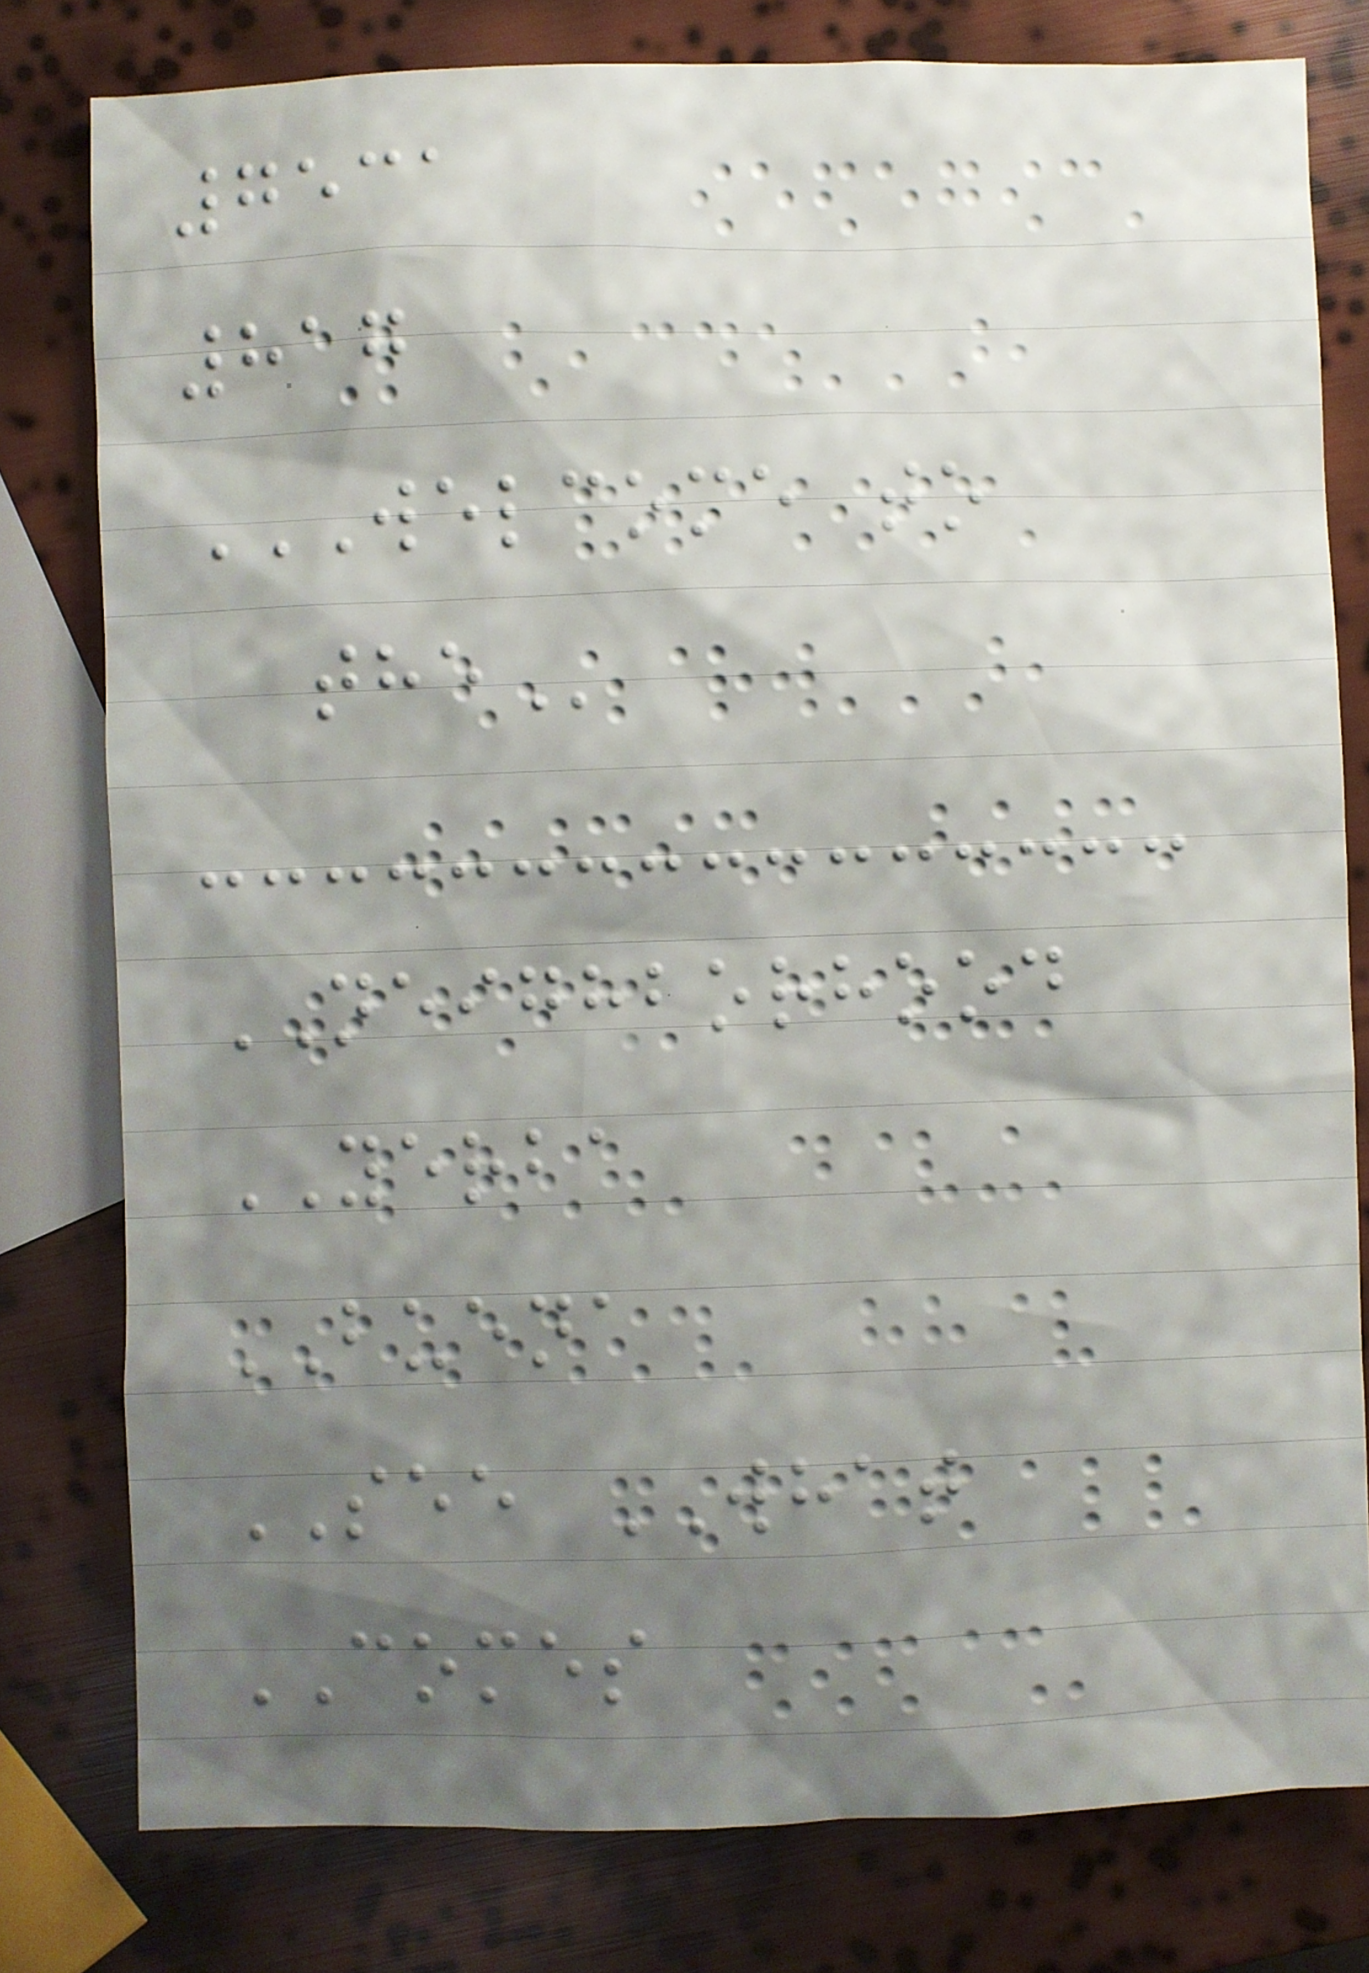7531
817
WELCOME TO
THE
NEIGHBORHOOD
YERBA
BUENA
SEE WHAT
COMES
